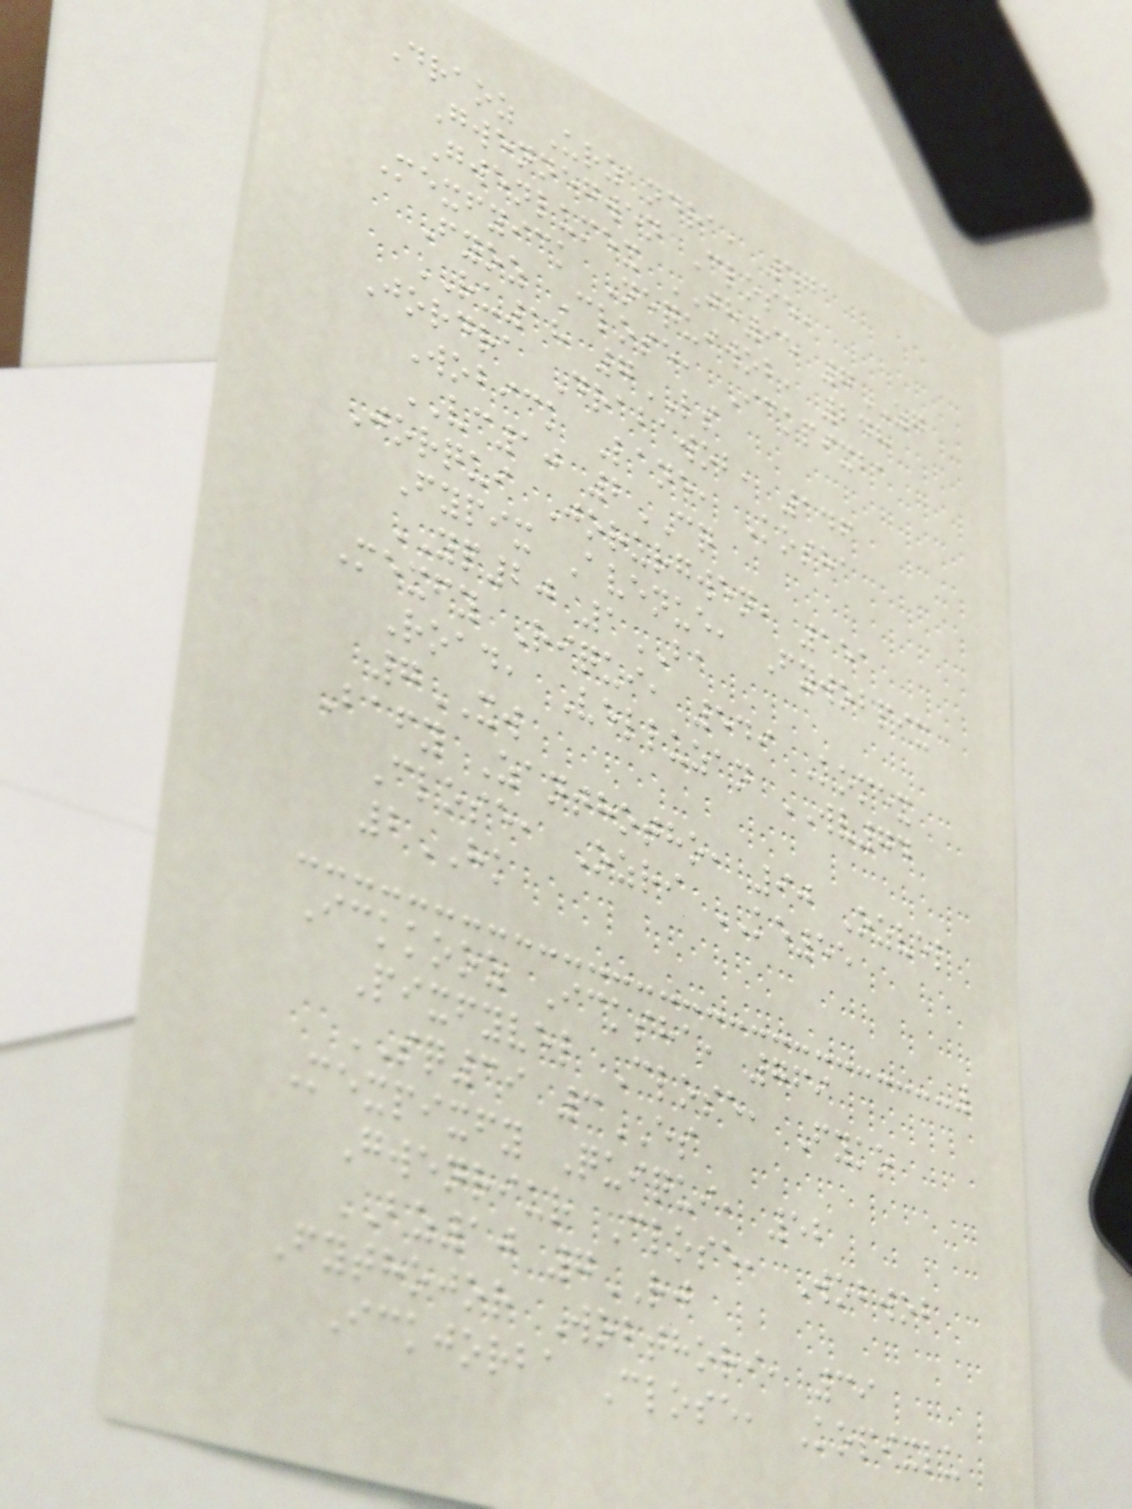Draoz Urzandra, 571
Gwennegwen Close,
Gwenlumex JH95 7ZG
Mexfyick Nequiwob, 248
Fyoz Close, Ickpixba
RU18 7LS
Jordra Drabawob, 146
Wobick Lane, Kosha
VC10 2CQ
Jorqui Jorurgwen, 151
Fypix Avenue, Fywobpix
YP20 1BA
Mexfy Riqui, 549 Komex
Road, Velluzan WV74
7XW
Bafy Zanthotho, 90 Ozvel
Close, Ozri KE55
2HK
Ickkooz Icksha, 769
Pixfyvel Close, Fyko
SQ39 3ES
Mexpixfy Quiqui, 52
Gwenriur Close, Wobwob
BZ10 7RJ
Fythojor Wobthori, 39
Ickjorba Close, Kopixlu
